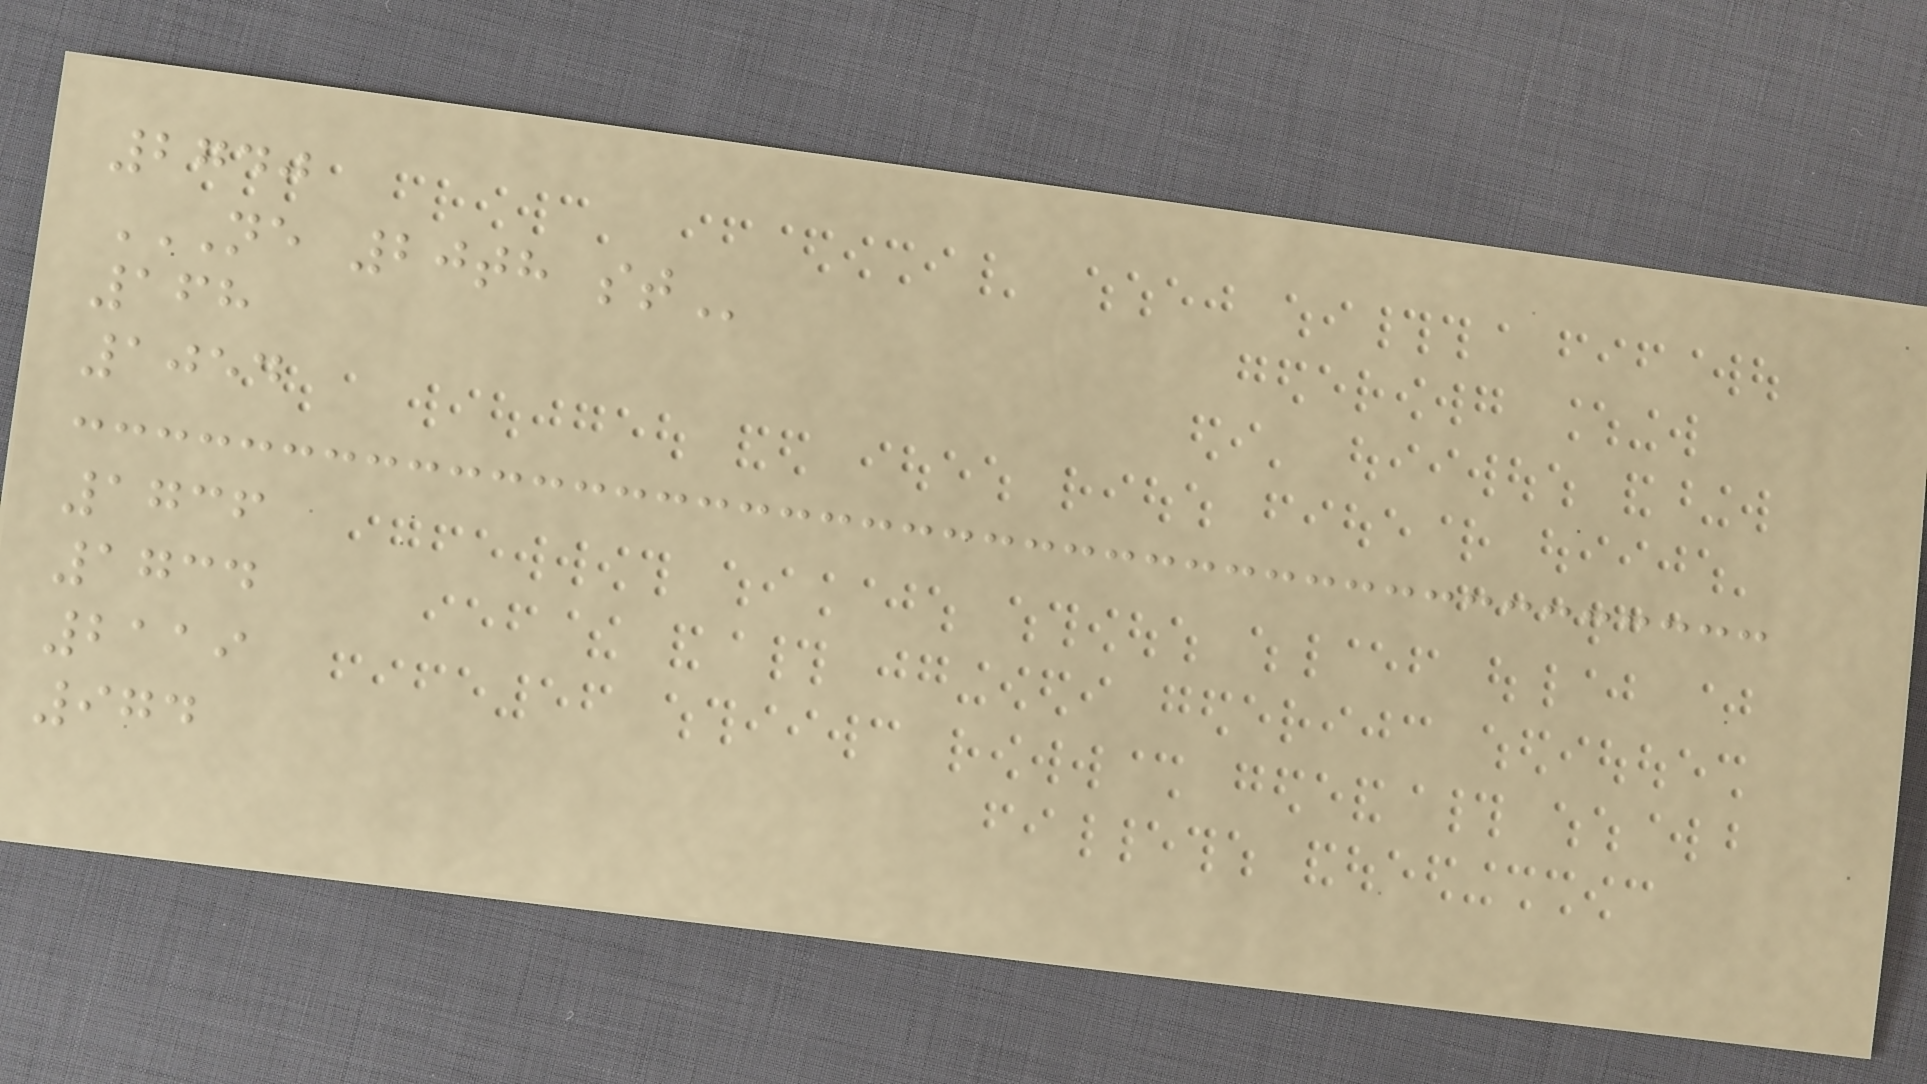2740
NE 20TH ST
168
1054
1736
1734
2119
974
